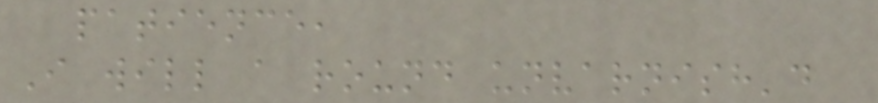patience,
I will a round unvarnish'd
